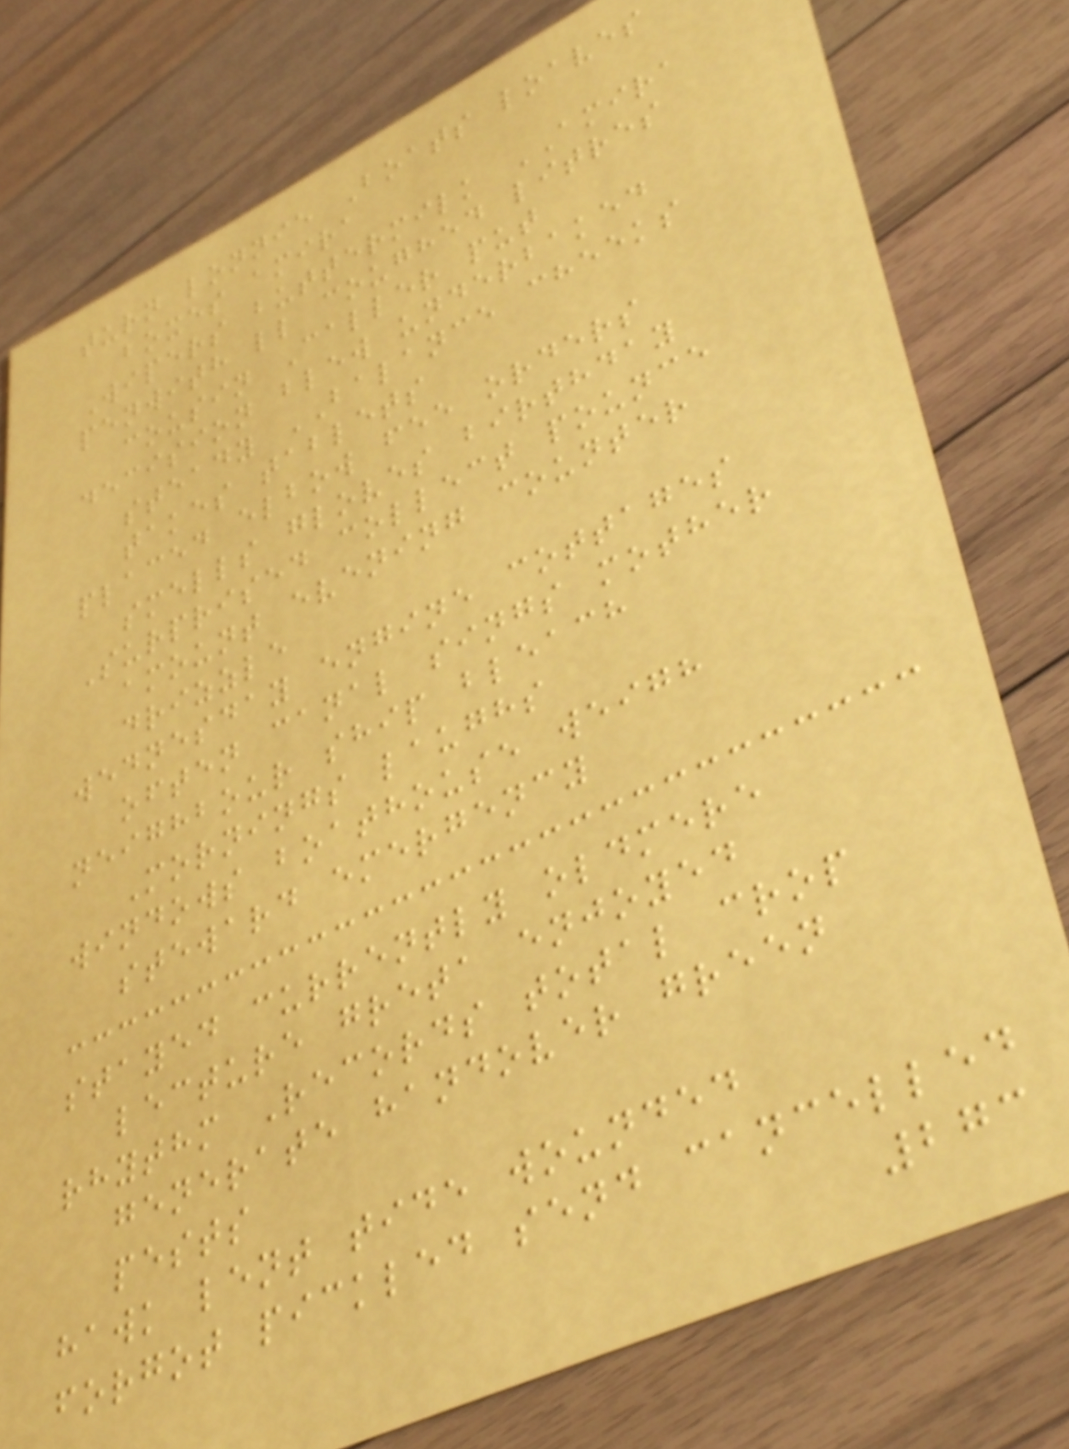turn lonnie Boats loaves
boxes amira
Wipers buttermilk AMIRA
penwith ll coughed litres
cousin Caller put
decision blew underbaked
steady BALANCE cheeks
takes tablets
placed elbow fee orders
smells gloves birthday
Surprised collect pounce
amount evening counter
drizzle
wednesday engine cottages
often canal sings mother
neighbour ship bleach
Mornings laughs
windows boathouse weigh
steward emergency
stayed currently oldmere
lecture greta enjoyed
rhythm Records total crop
generate handover green
pests
hawk lent tide wounded
forgot pickled send cancelled
273
